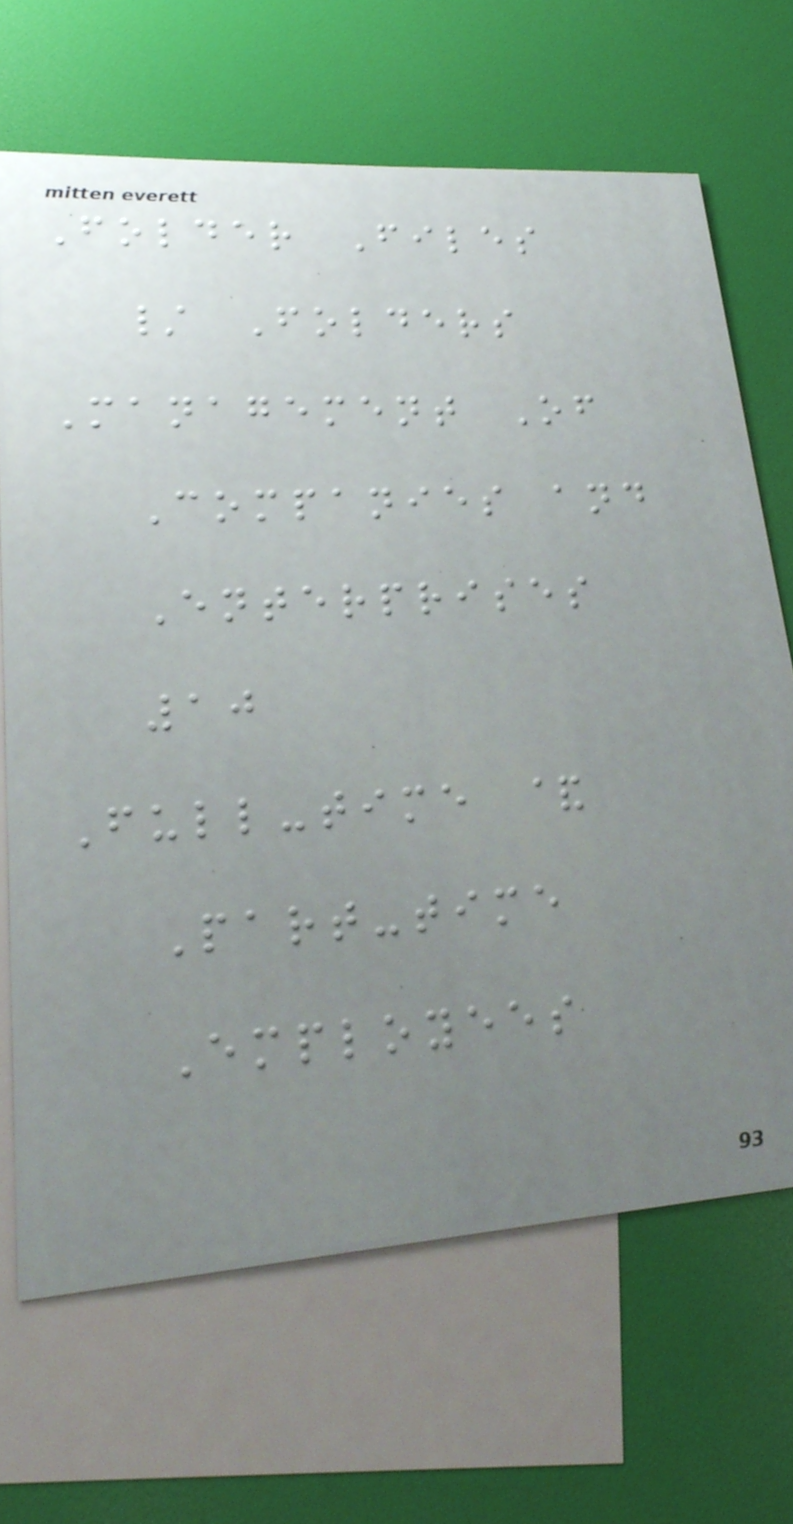Folder Files
/ Folders
Management Of
Companies and
Enterprises
10
Full-time &
Part-time
Employees
